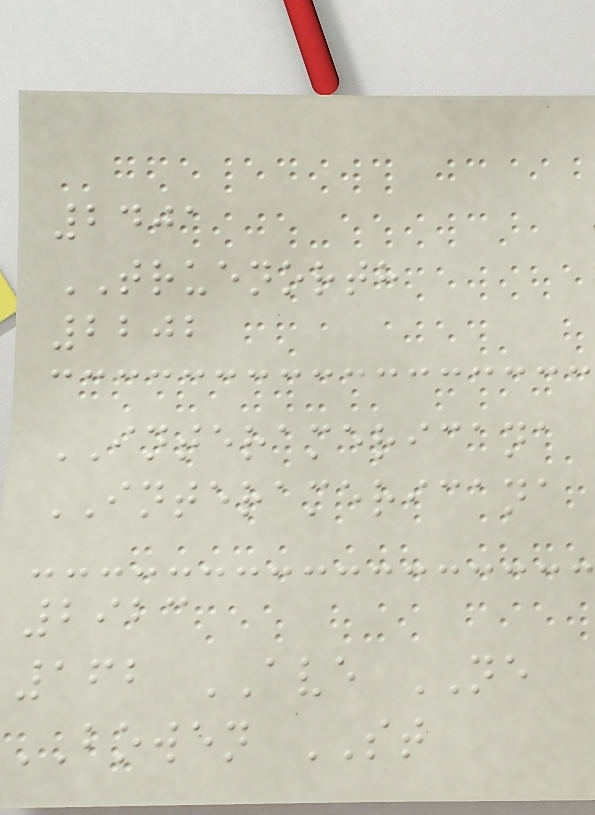2401
TRUENORTH
2202
INTERAMERICANA
INTERAMERICANA
2923
162 AVE NE
BOWEN ST
